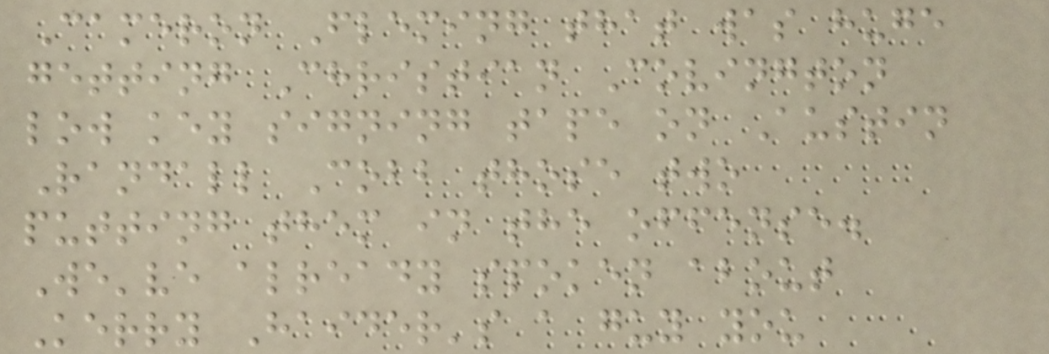Cameron Fleming that was huge
getting Christian Covington
low key signing tape on Austin
Randall Cobb those two
putting them in the offense.
We've already spoken about
Kerry Haider's a guy you
